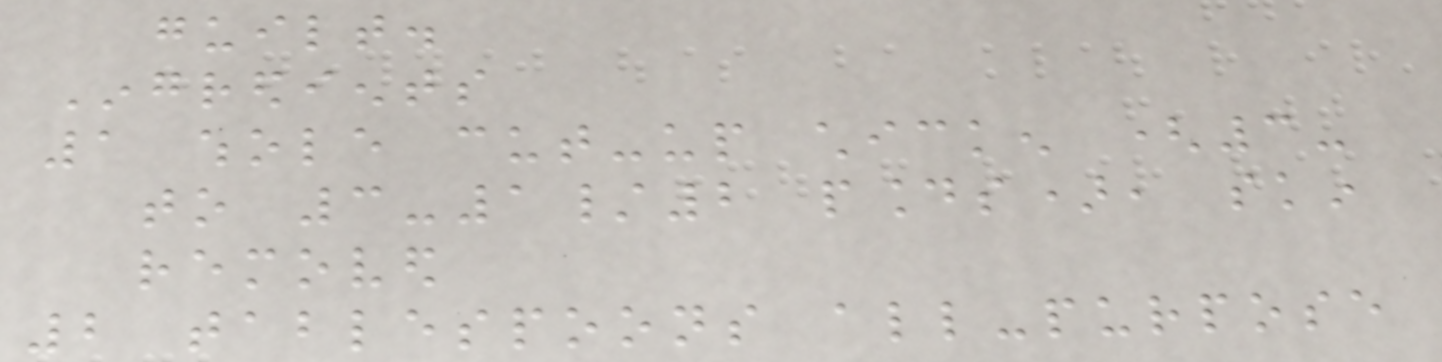guilt.
Ingredients
1 whole cut-up chicken (3-
to 3-1/2 pounds), skin
removed
2 tablespoons all-purpose
